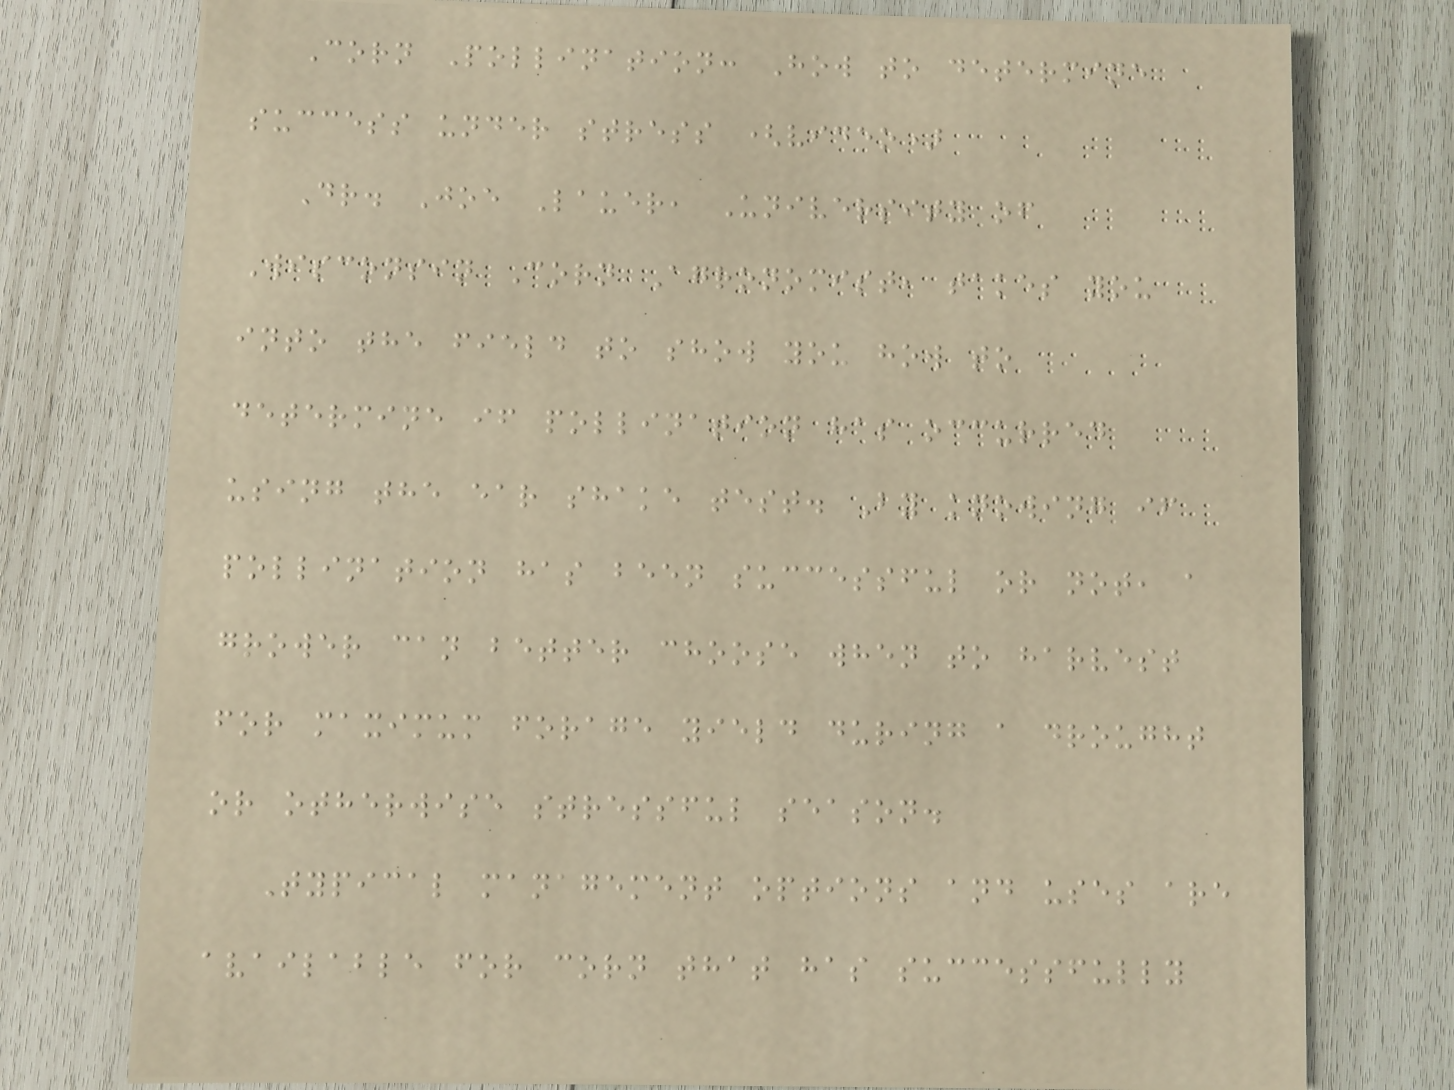Corn Pollination: How to determine
success under stress (video)
Dr. Joe Lauer, University of
Wisconsin Corn Agronomist, takes you
into the field to show you how to
determine if pollination has occurred
using the ear shake test. By knowing if
pollination has been successful or not, a
grower can better choose when to harvest
for maximum forage yield during a drought
or otherwise stressful season.
Typical management options and uses are
available for corn that has successfully
